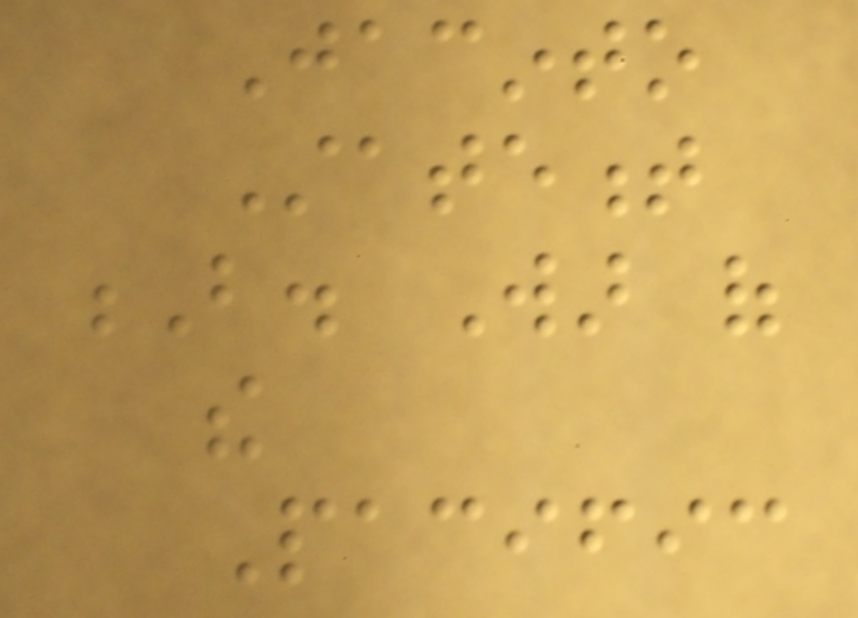Jacinto
Statement
B. War of
the
Pacific
